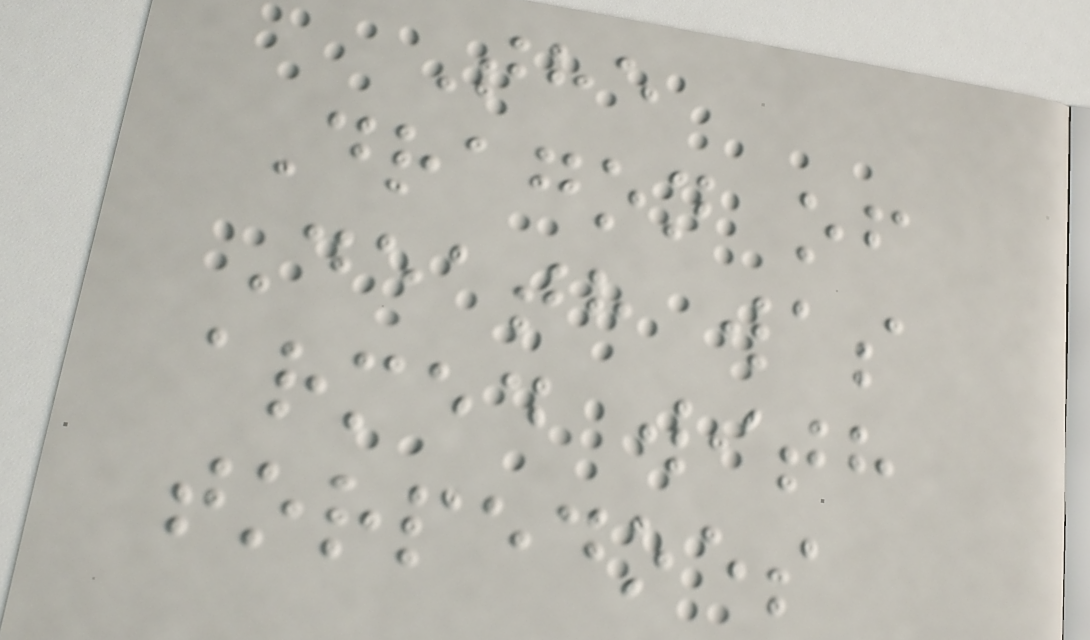The
Dragon of
Death was
armed with
torpedoes
